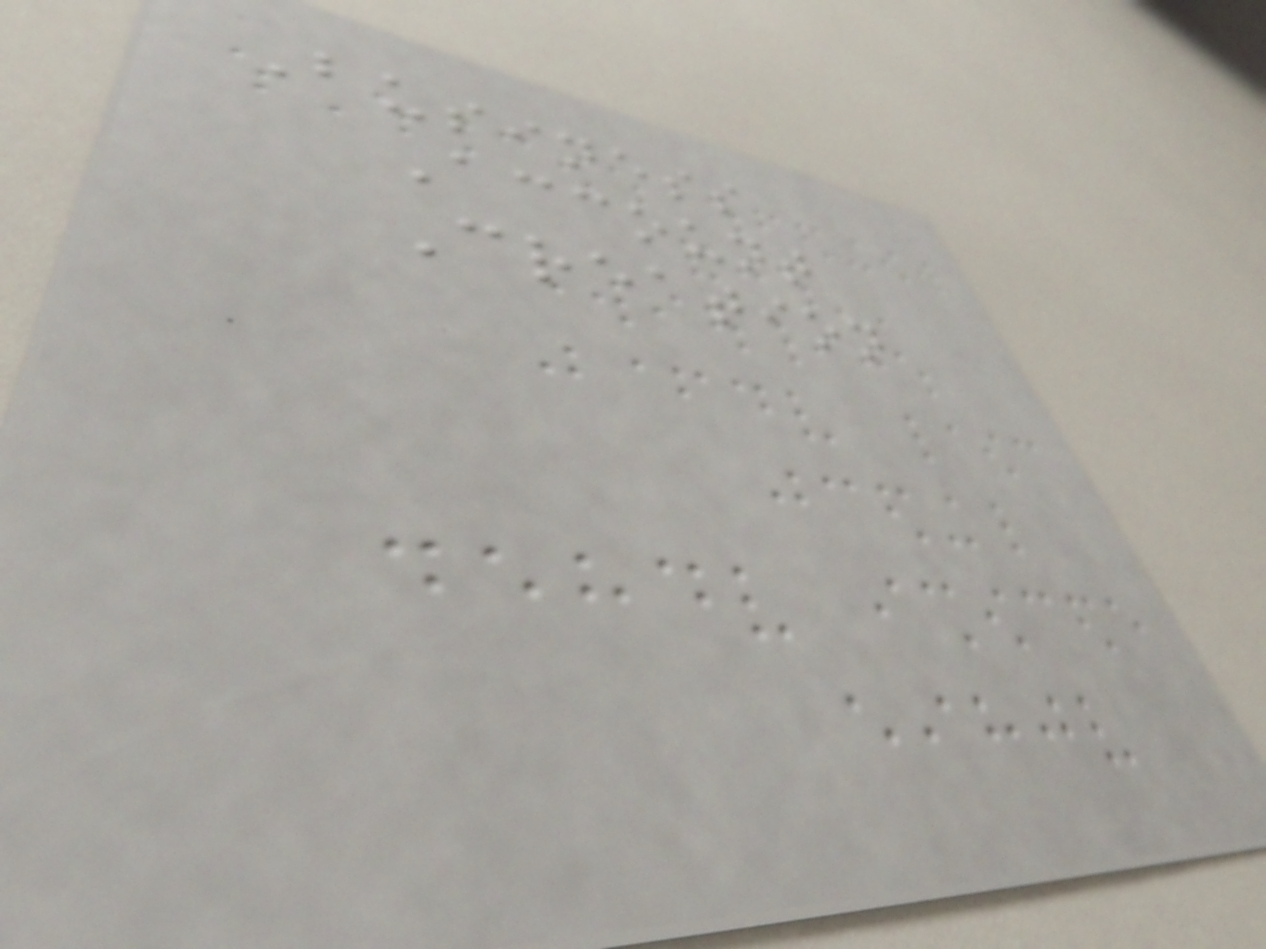Business
Account
Creation
